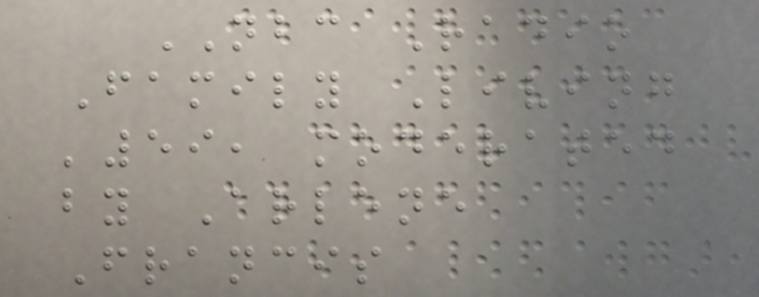NBC Radio
Family Living
'59, moderated
by Arlene
Francis
